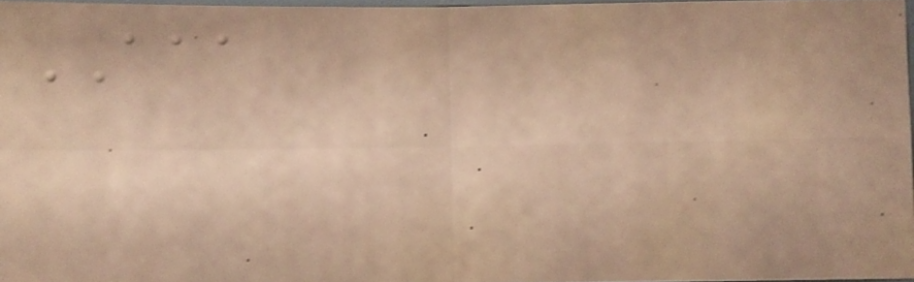AAA
